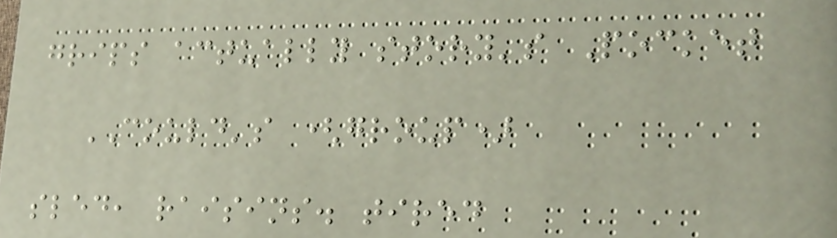grips actually story's Pocket
COULD's (group)
sled, raisins. tired
